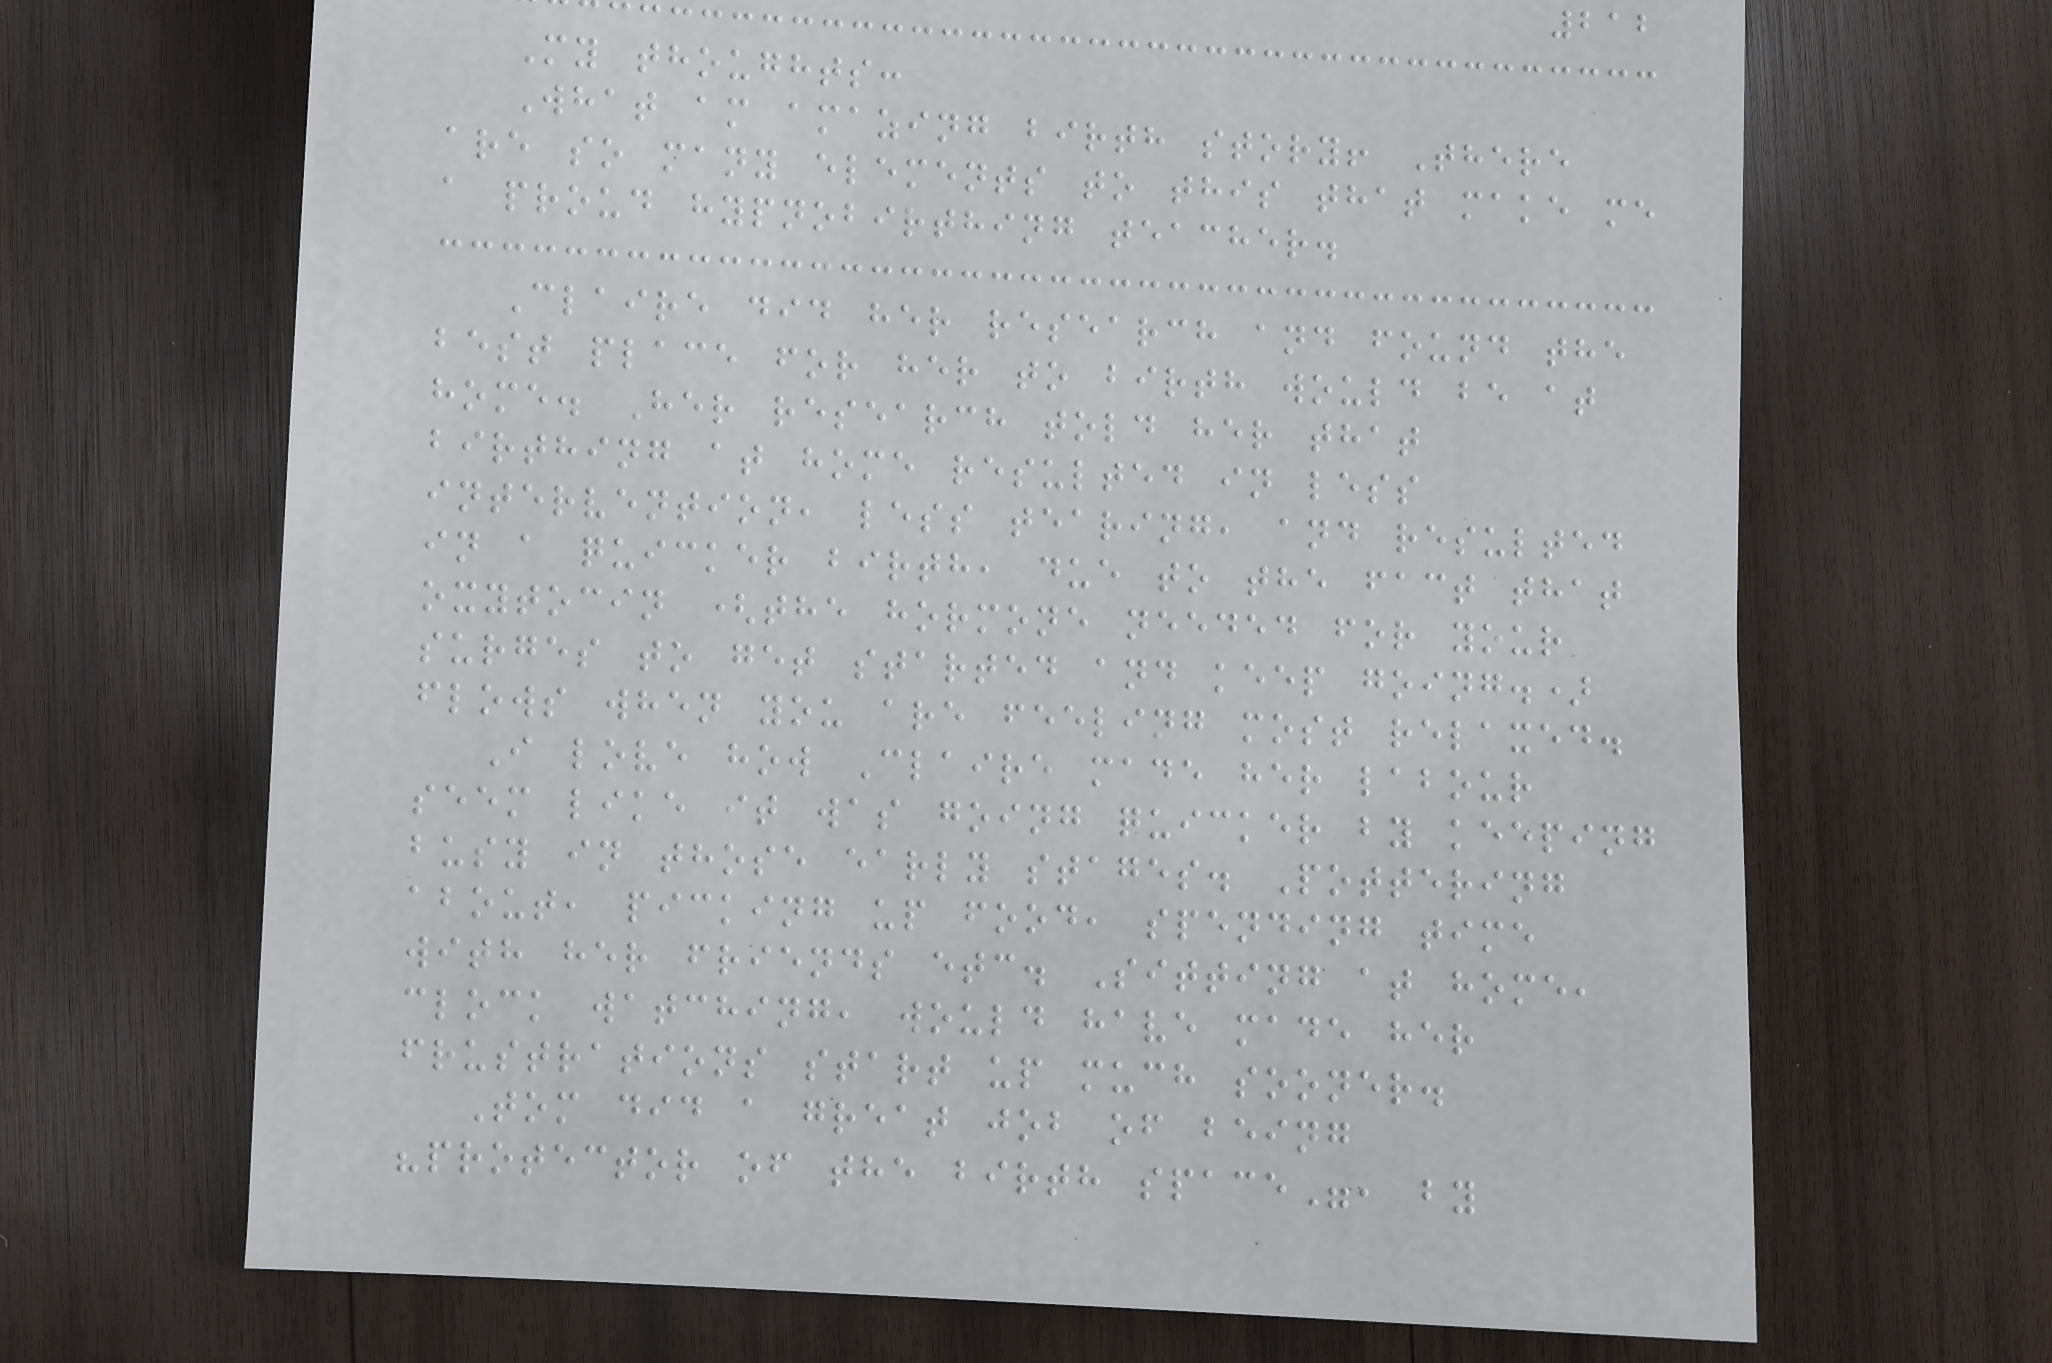212
My thoughts:
What am amazing birth story! There
are so many elements to this that make me
a proud hypnobirthing teacher.
Claire did her research and found the
best place for her to birth would be at
home. Her research told her that
birthing at home resulted in less
intervention, less tearing, and resulted
in a quicker birth, due to the fact that
oxytocin (the hormone needed for your
surges to get started and keep going.)
flows when you are feeling most relaxed.
I love how Claire made her labour
seem like it was going quicker by keeping
busy in those early stages. Pottering
about, picking up food, spending time
with her friends etc. Sitting at home,
clock watching, would have made her
frustrations start up much sooner.
Tom did a great job of being
"protector of the birth space", by
